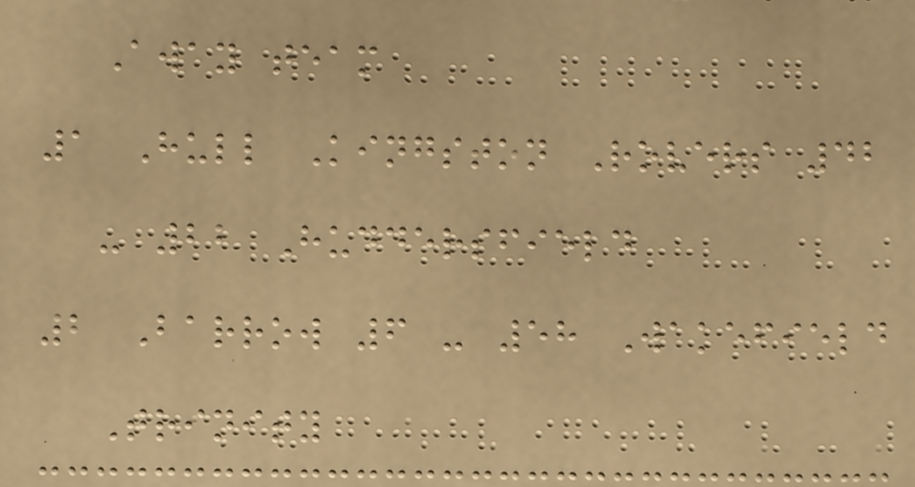Away team
1 Hull Kingston Rovers 42
- 22 Huddersfield
2 Barrow 6 - 58 Wakefield
Trinity
